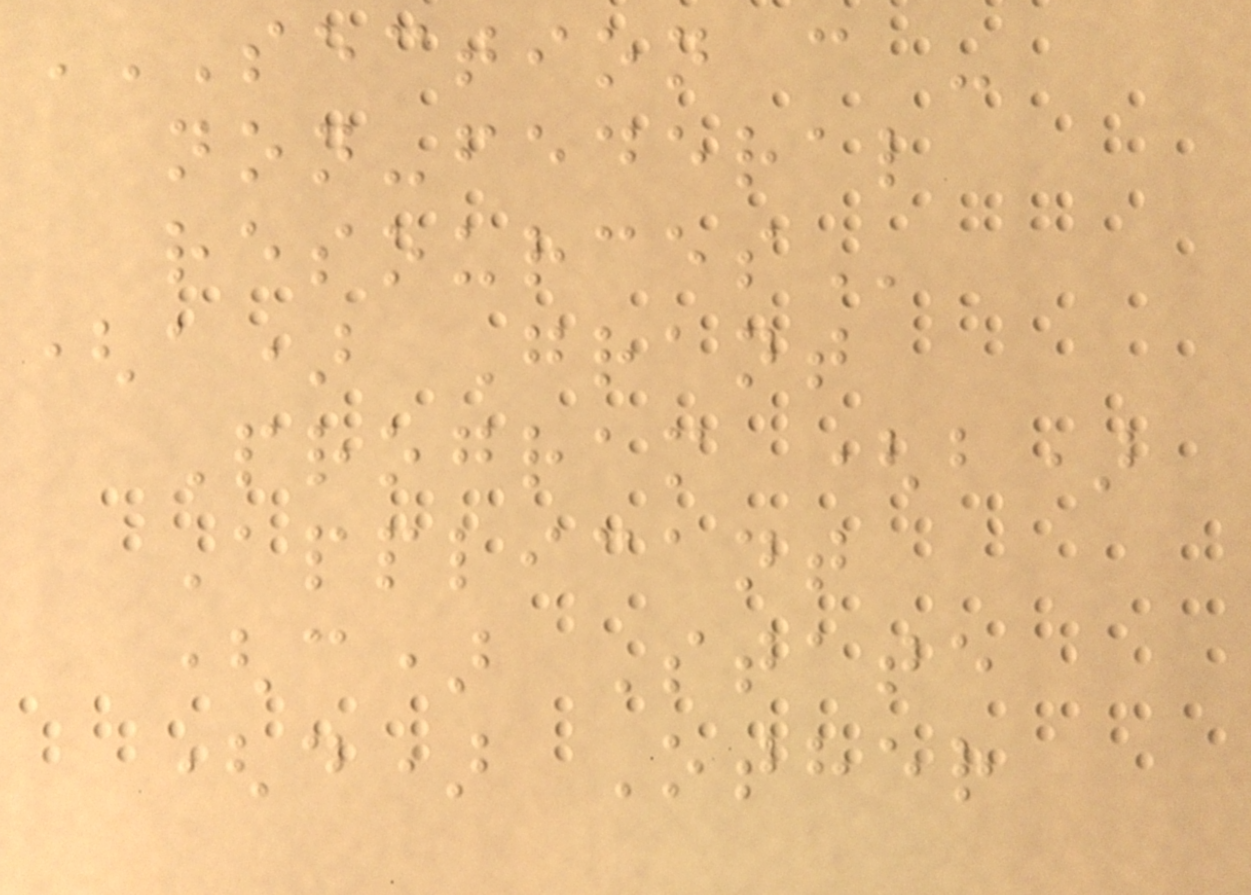SECTION C -
NON-FEDERAL
RESOURCES
(a) Grant
Program (b)
Applicant
(c) State
(d) Other
